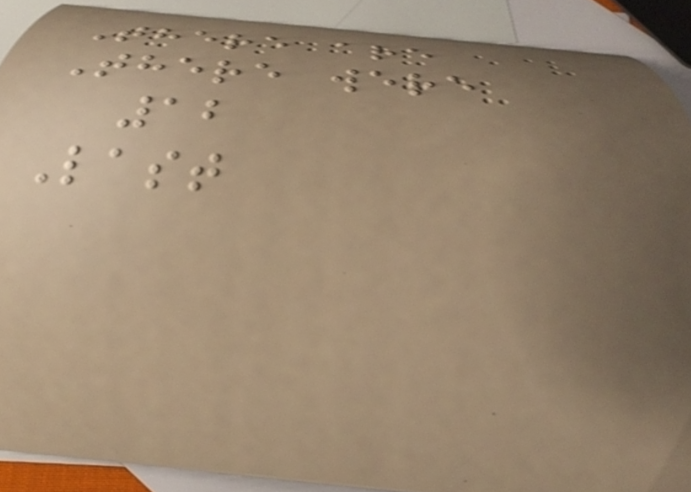There are
There were
12
Last
